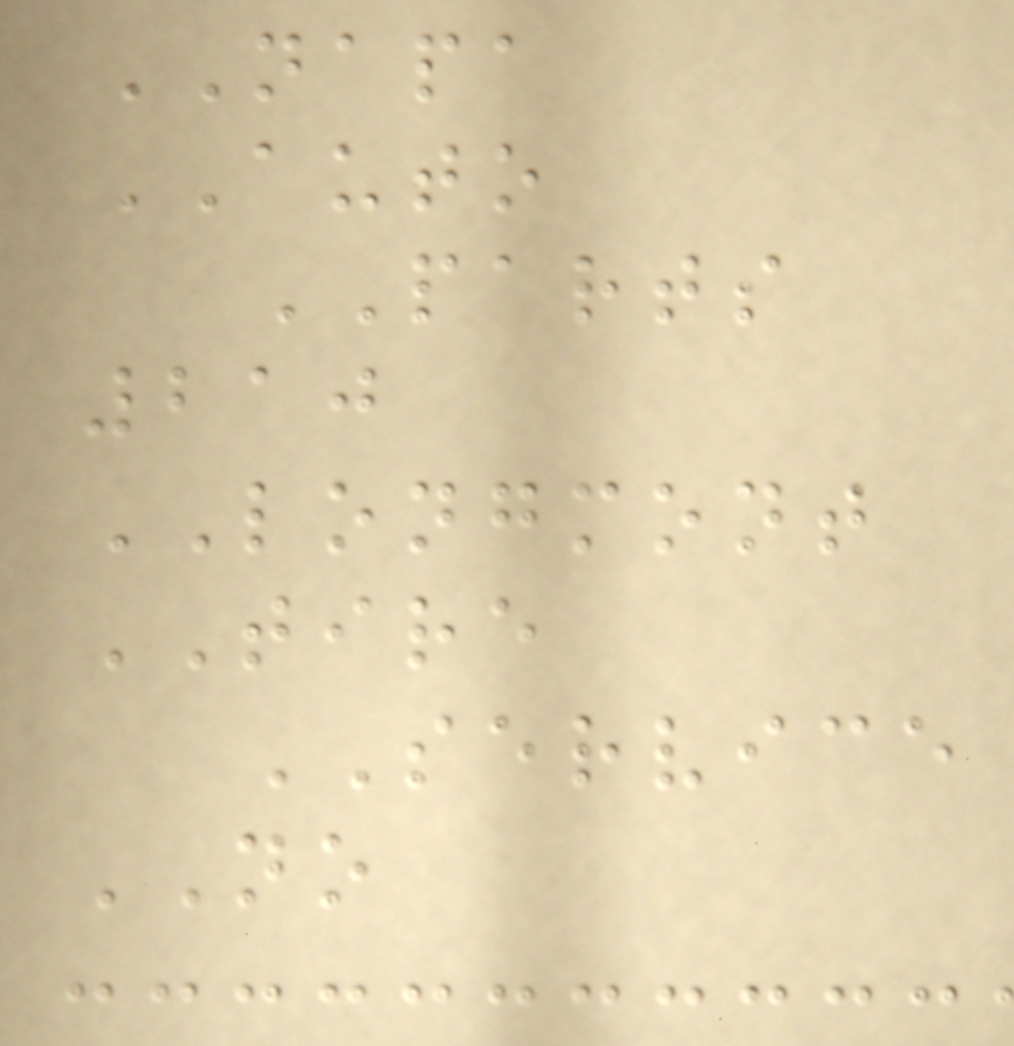NAPA
AUTO
PARTS
210
LONGMONT
TIRE
SERVICE
NO
